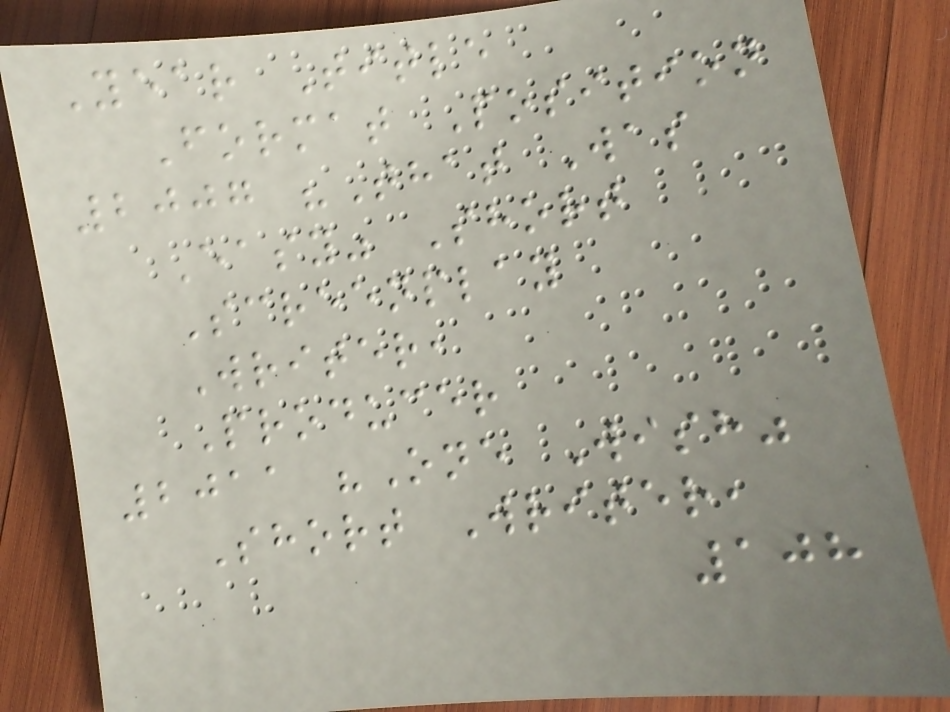Year Title
Format Position
2007 "That Was
Easy" Short
Screenplay
Writer,
Producer
2011 "One Wish"
Short Writer,
108
